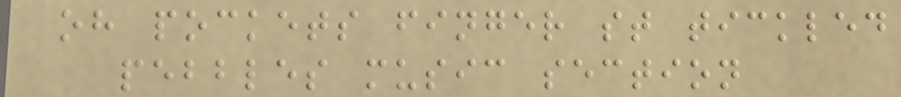oh pockets finger st tickled
pebbles music section
